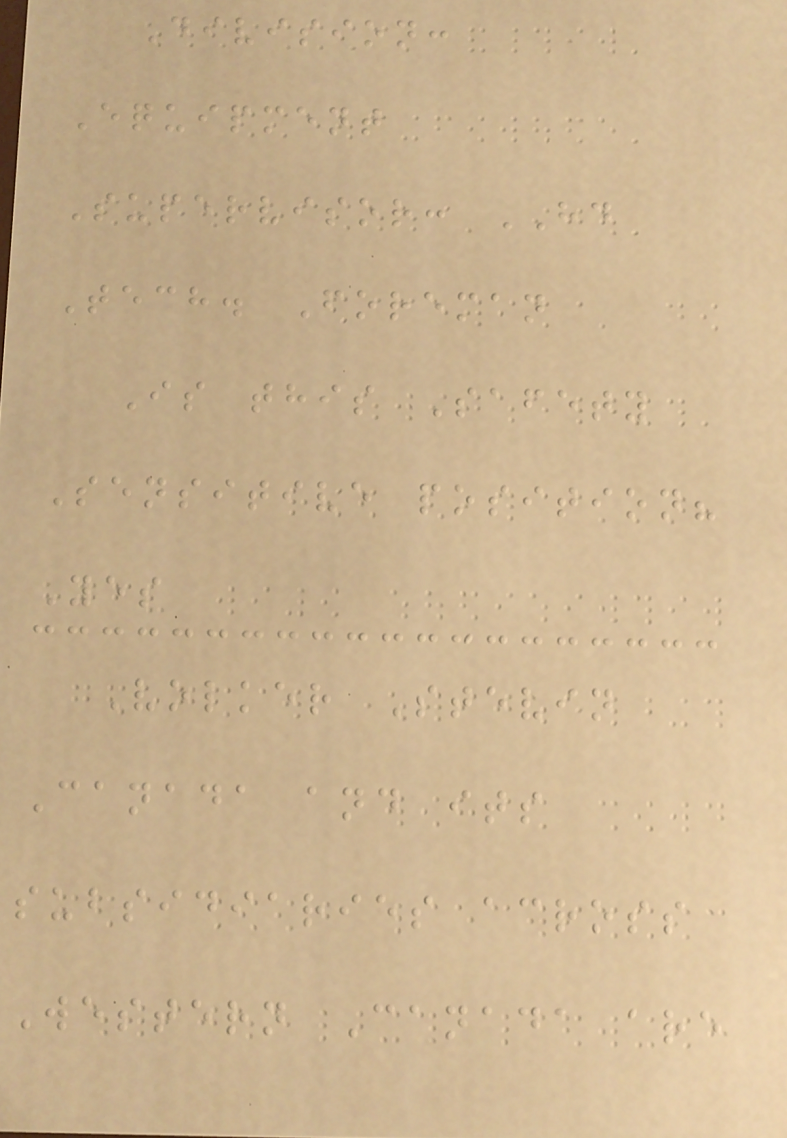Division:
Equipment
Supervisor: HD
Tech. Foreman
Is this Safety
Sensitive position?
Yes
Volker Stevin
Canada and its
subsidiaries across
Western Canada are
